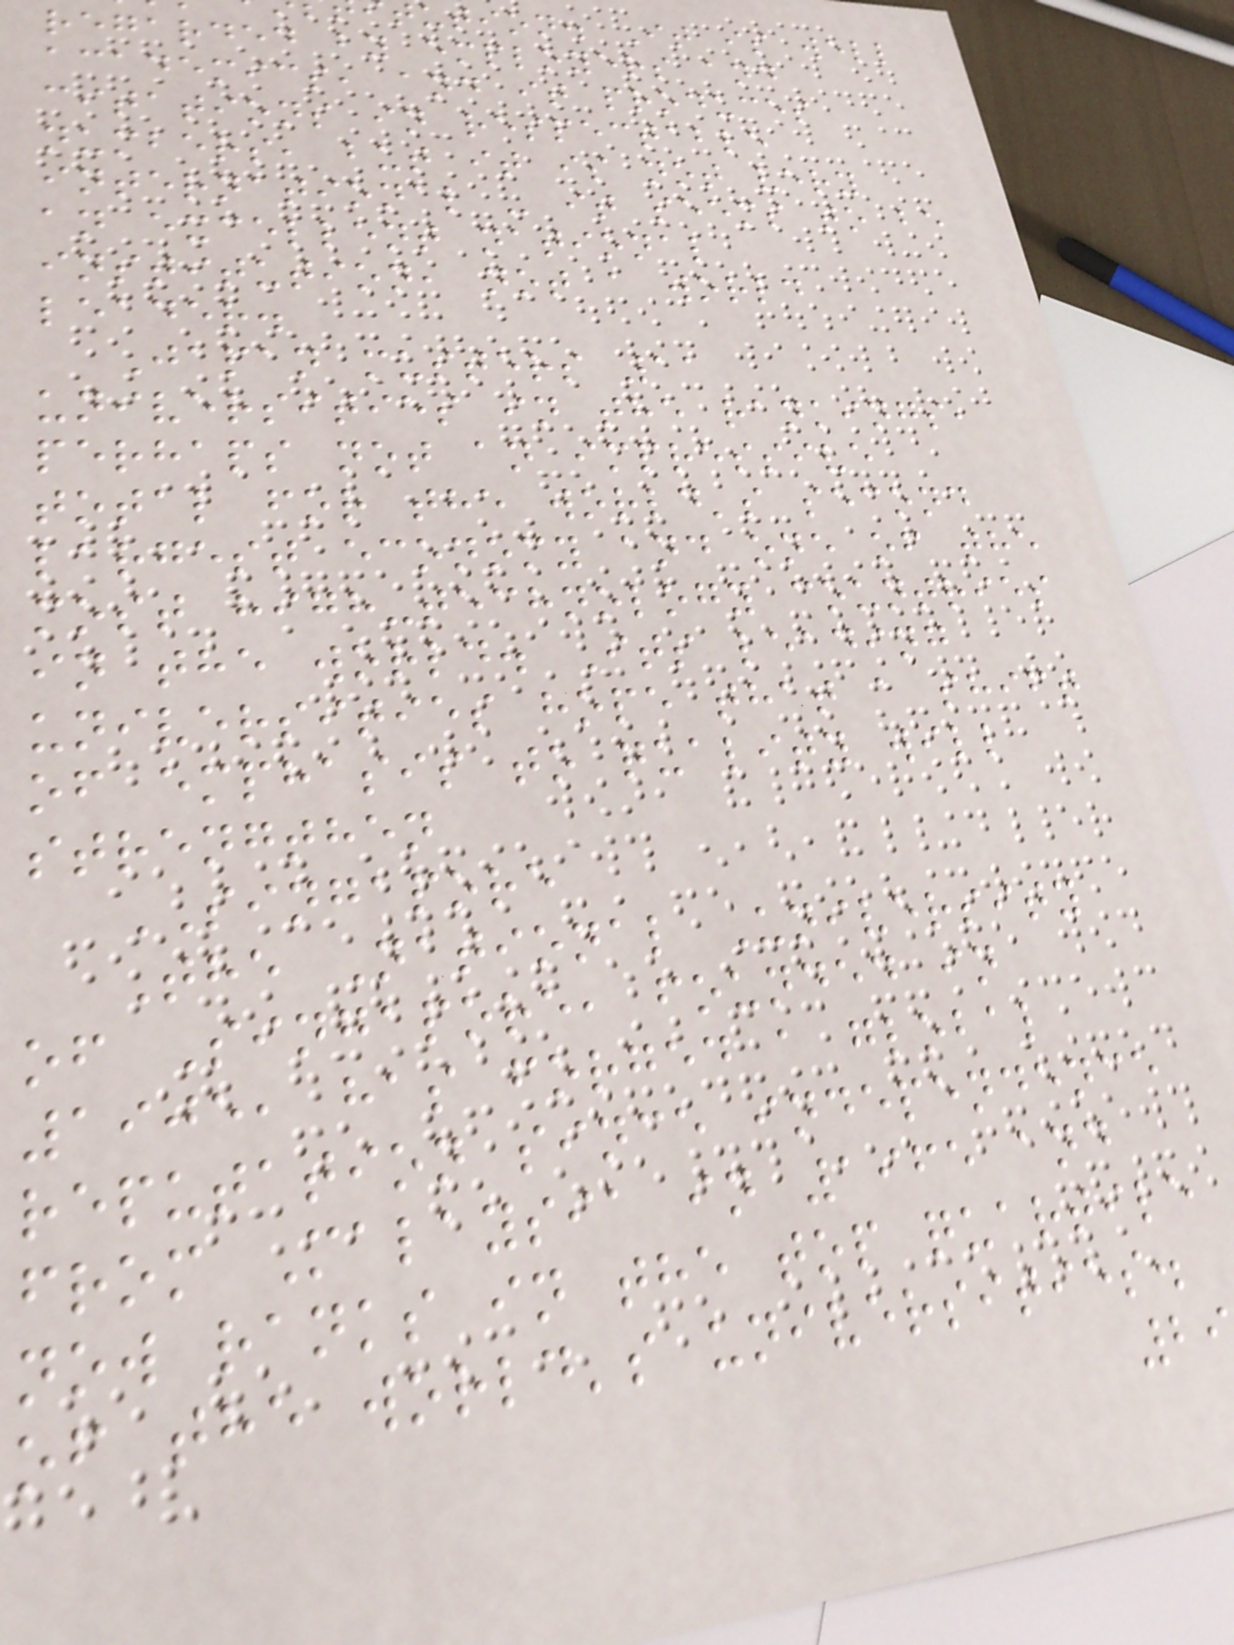ution. It is well
regarded by employers and
academics, and it produces
citations in respectable
numbers, but it is not very
international - it seems to be
an excellent national
institution, not a world
leader.
Japan musters 11
universities in the rankings,
perhaps not an impressive
total for the world's second
largest economy and one of the
most high-technology countries
in the world. Its leading
universities hope that a shift
of emphasis to quality will
strengthen
SINGAPORE
The National University
of Singapore, founded in
1905, has forged a global
reputation since independence
from Malaysia in 1965 and
now ranks in the top quartile
of the world's universities.
